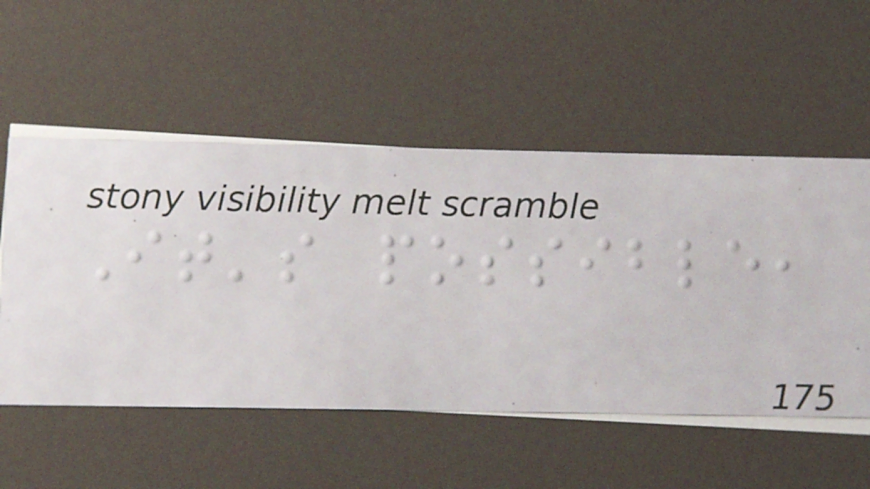It's possible,
